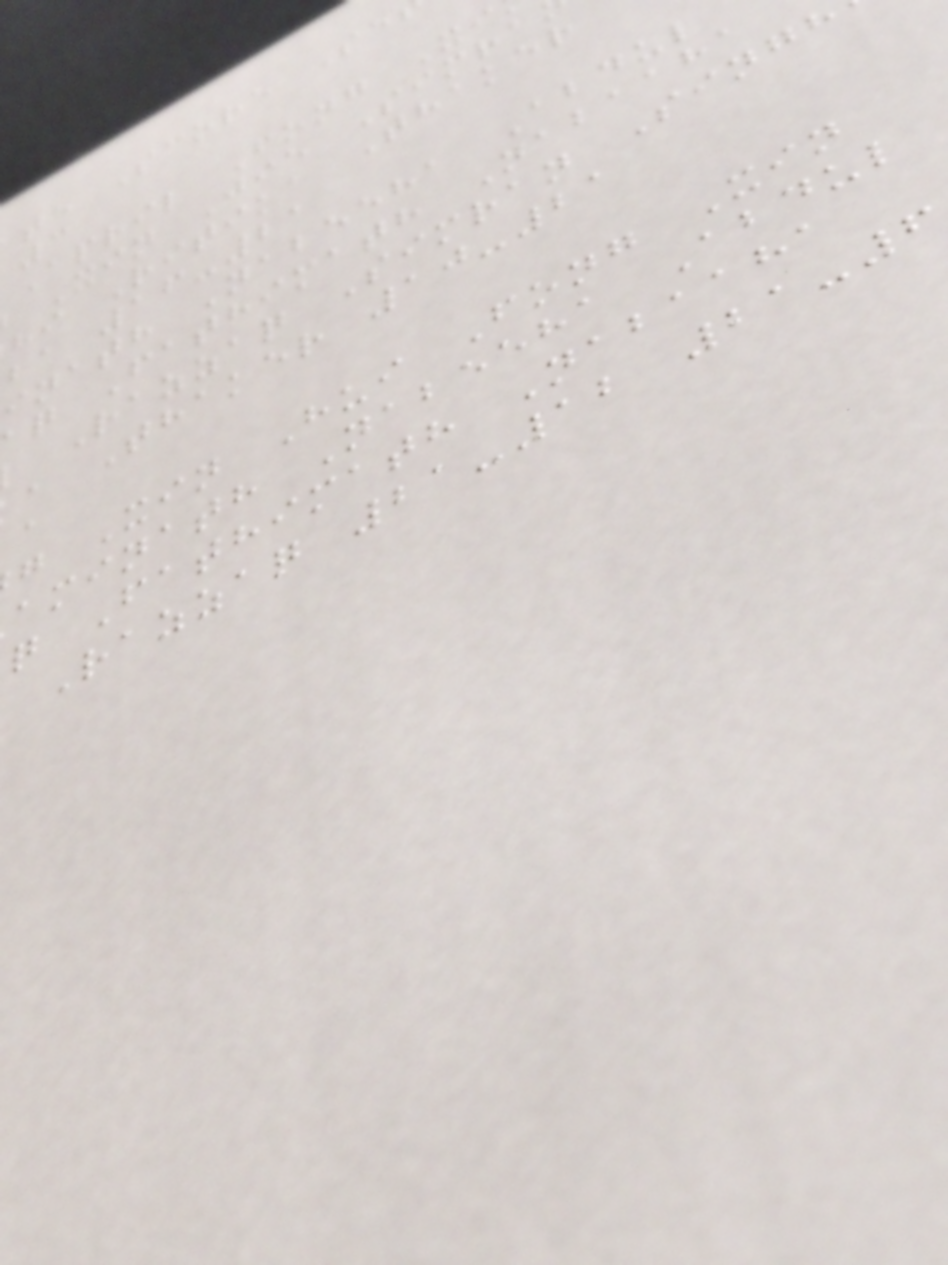te Score Se
April Fong Xi
Xin Jie Simra
hi Ritika Thaker
ba 16-21
inath Nabeeha Abdul
q Fathimath Nabaaha
Razzaq Simran Singh
a Thaker 10-21
g Xin Hui Fong Xin
aminath Nabeeha Abdul
q Fathimath Nabaaha
Razzaq 21-12 21-6
